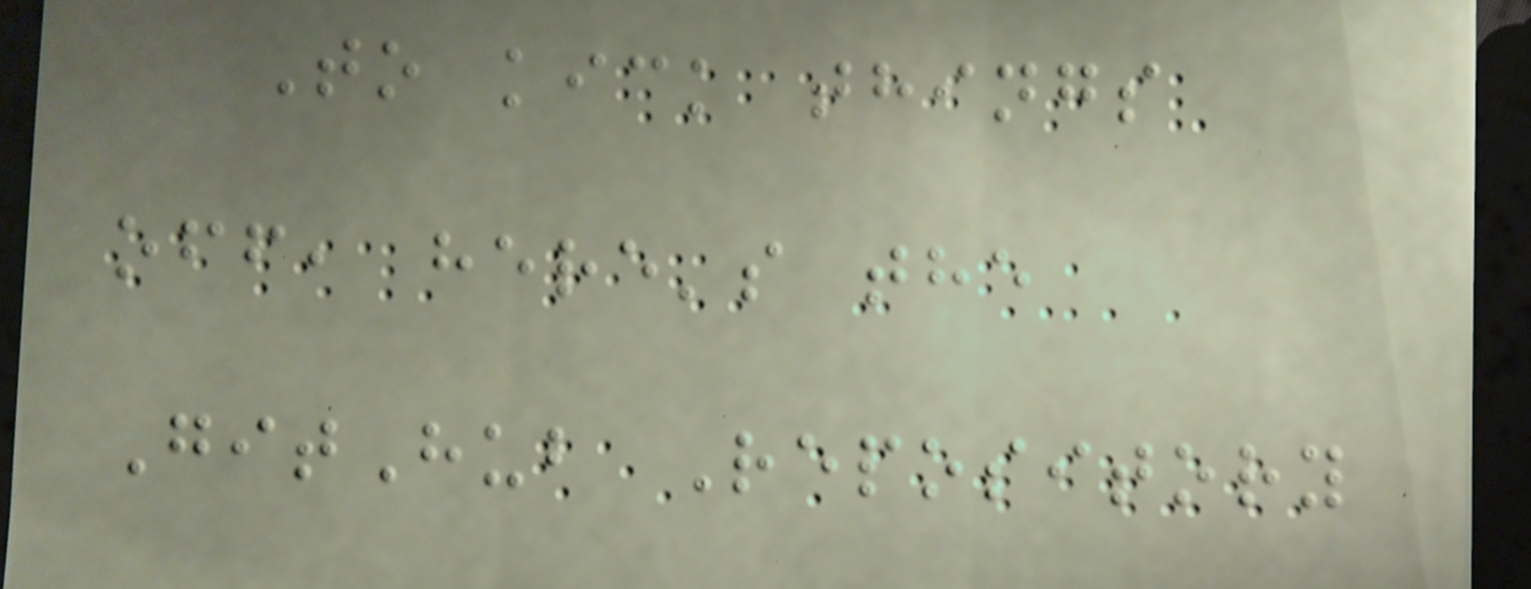To kick things
off, here's the
GitHub Repository
